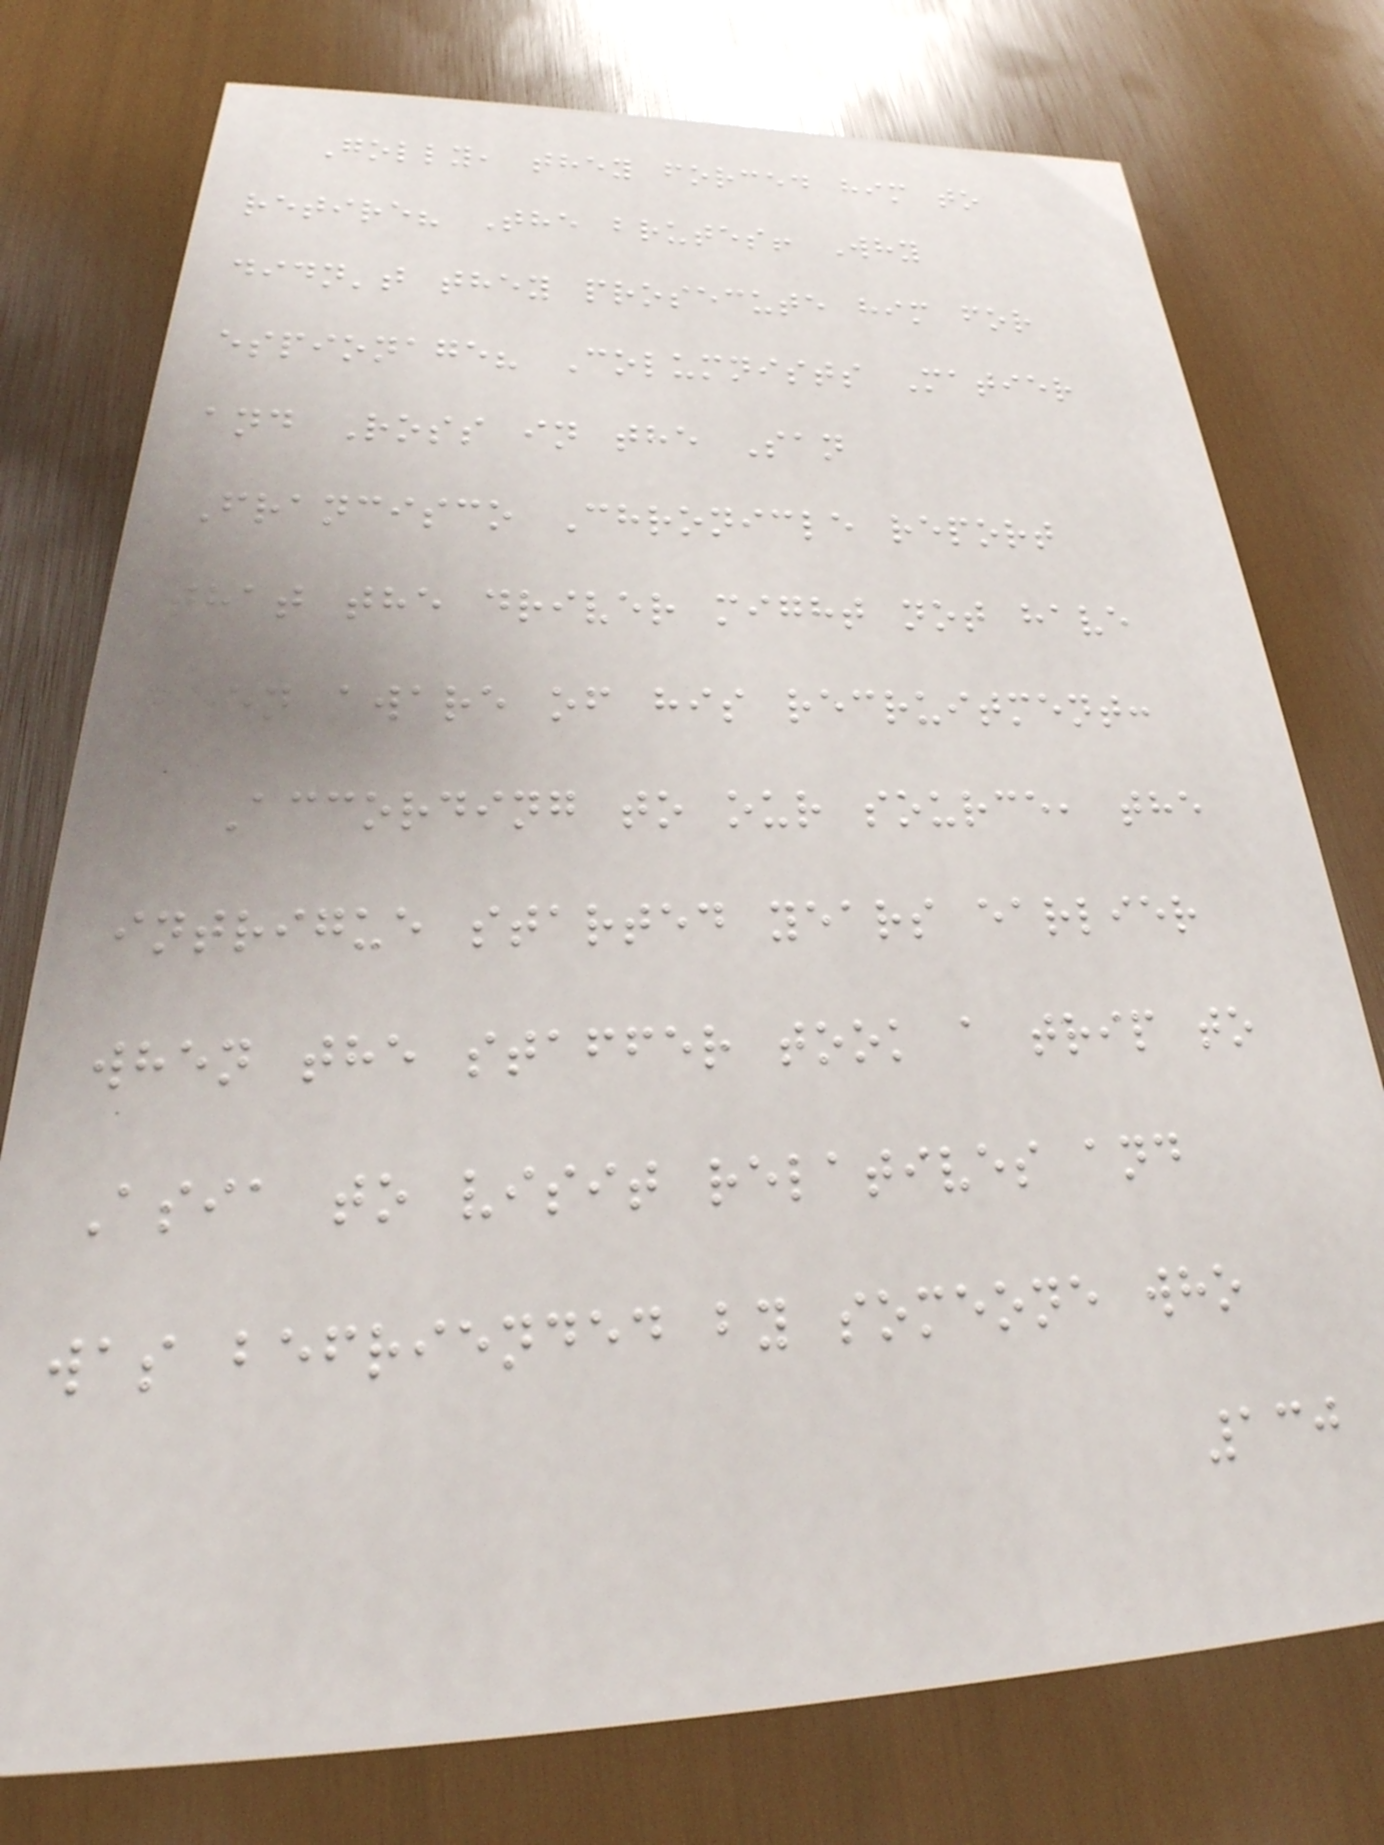Golly, they forced him to
retire? The brutes! Why
didn't they prosecute him for
espionage? Columnists Matier
and Ross in the San
Francisco Chronicle report
that the driver might not have
been aware of his recruitment:
According to our source, the
intrigue started years earlier
when the staffer took a trip to
Asia to visit relatives and
was befriended by someone who
130
